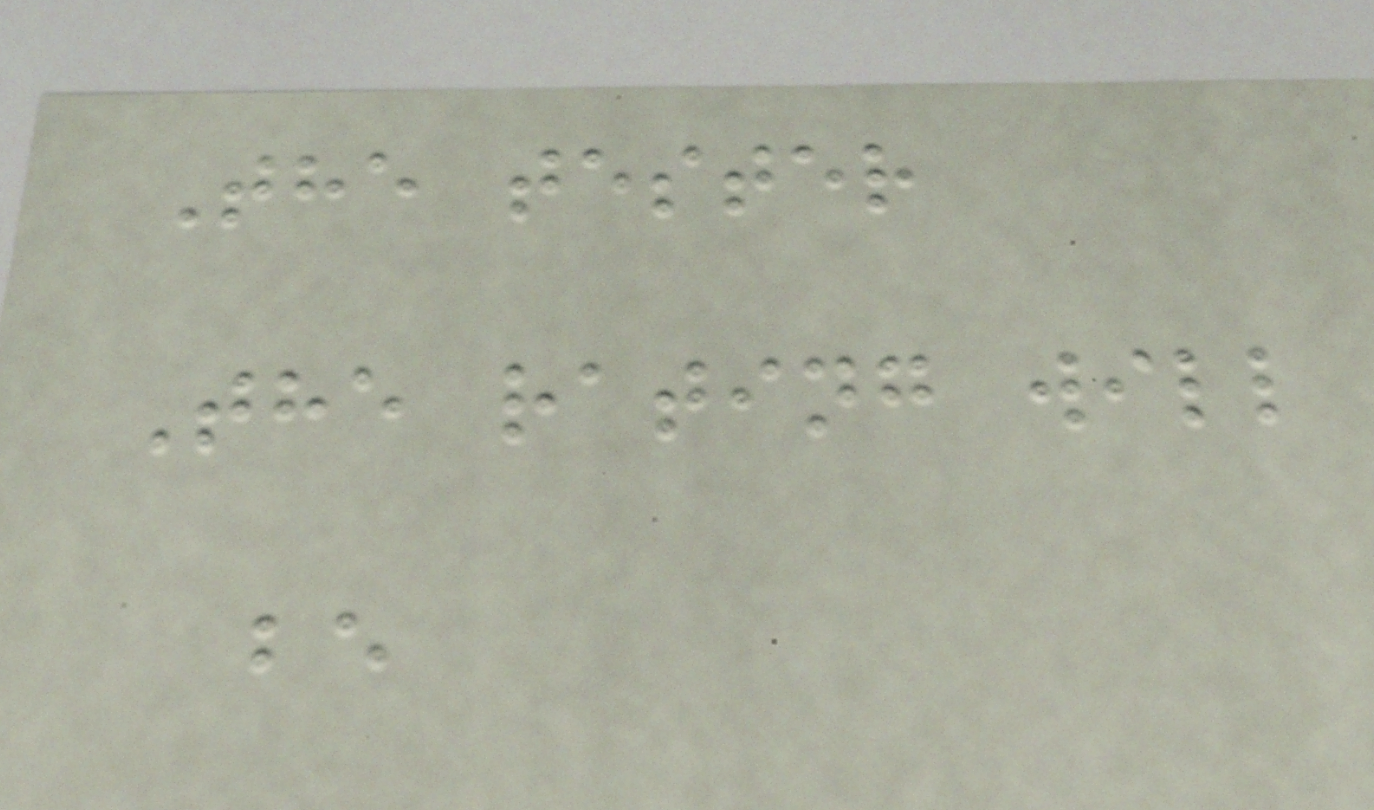The tester
The rating will
be
